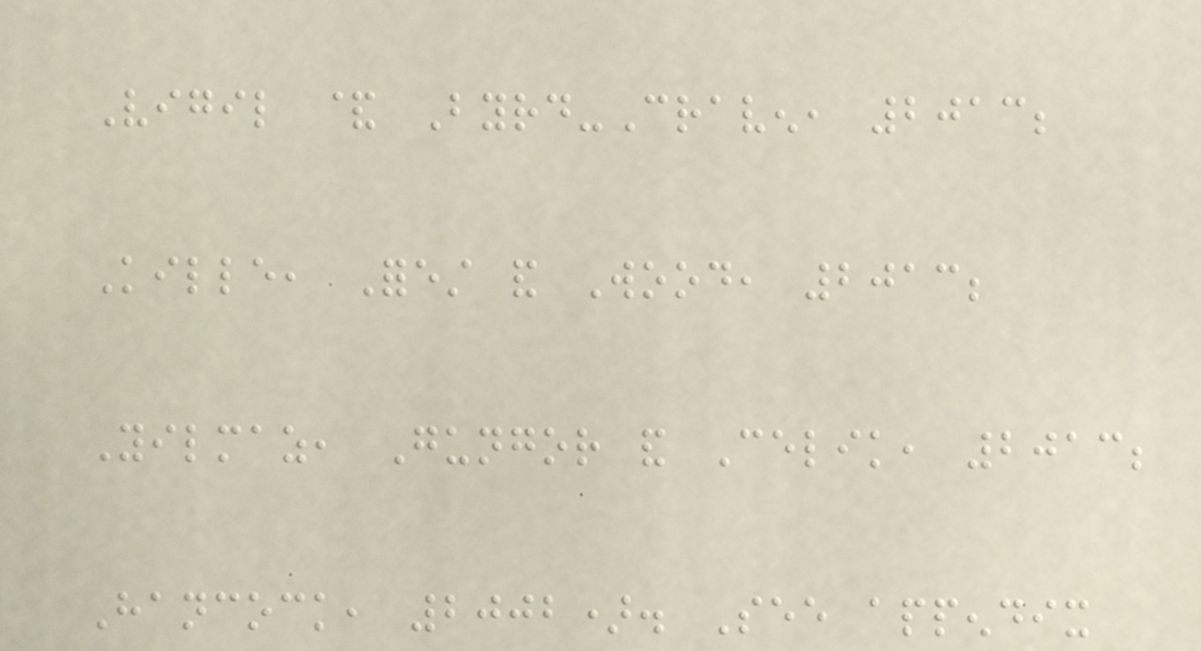Vigil & Byrd-Craven, 2013;
Kille, Forest and Wood, 2013;
Yilmaz, Gungor and Celik, 2013;
Hancock, 2002). See appendix
